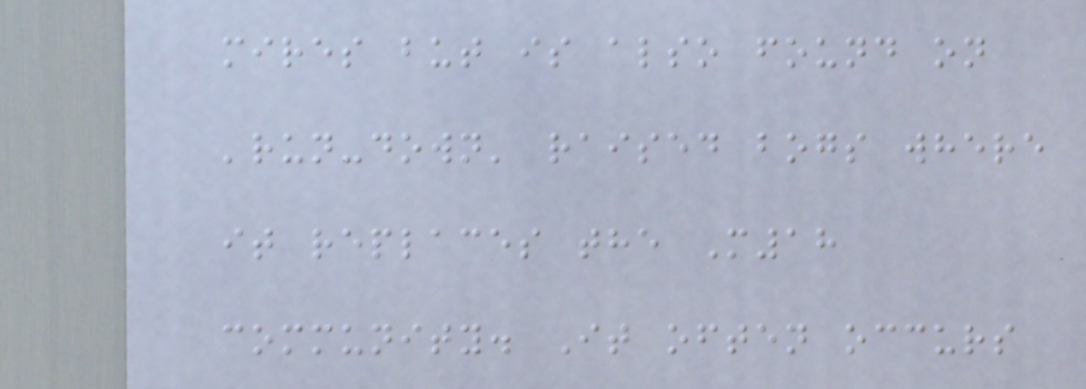mires but is also found on
'run-down' raised bogs where
it replaces the M18
community. It often occurs
